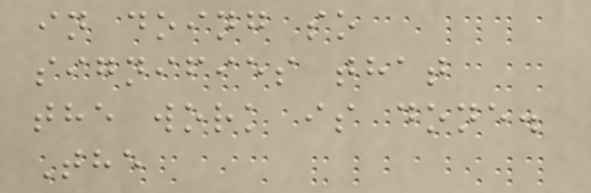in doing so
signifies that
the work is done.
The
